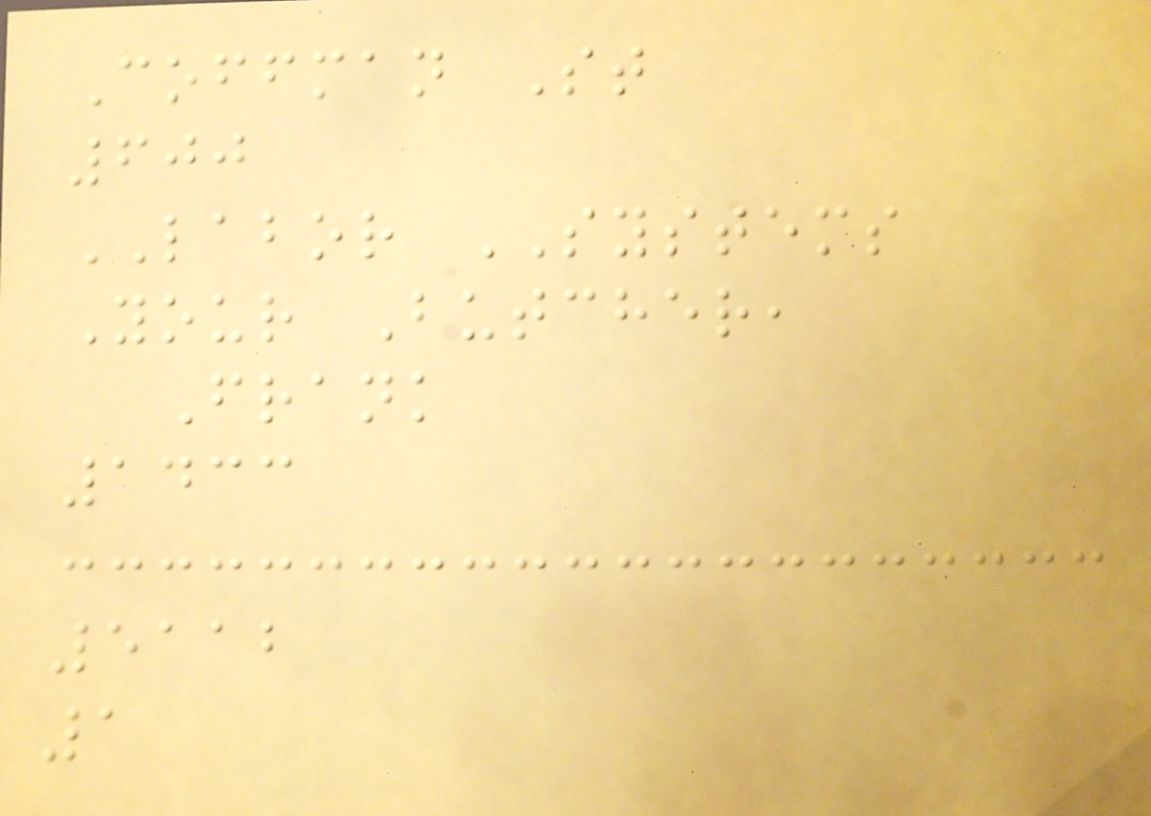Coffman St
600
LABOR SYSTEMS
Your Butcher,
Frank
1433
5112
1
